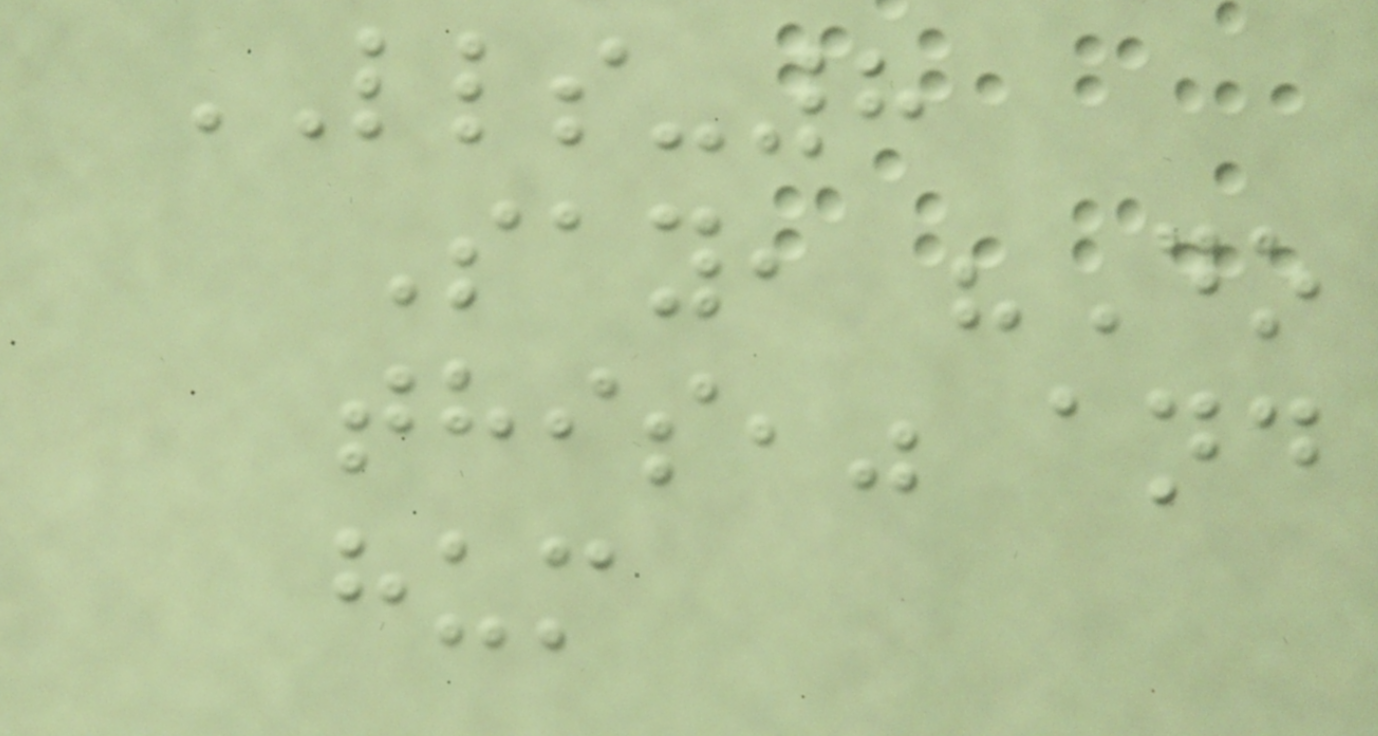LLS-8
Say, "Do
this," and
hum
